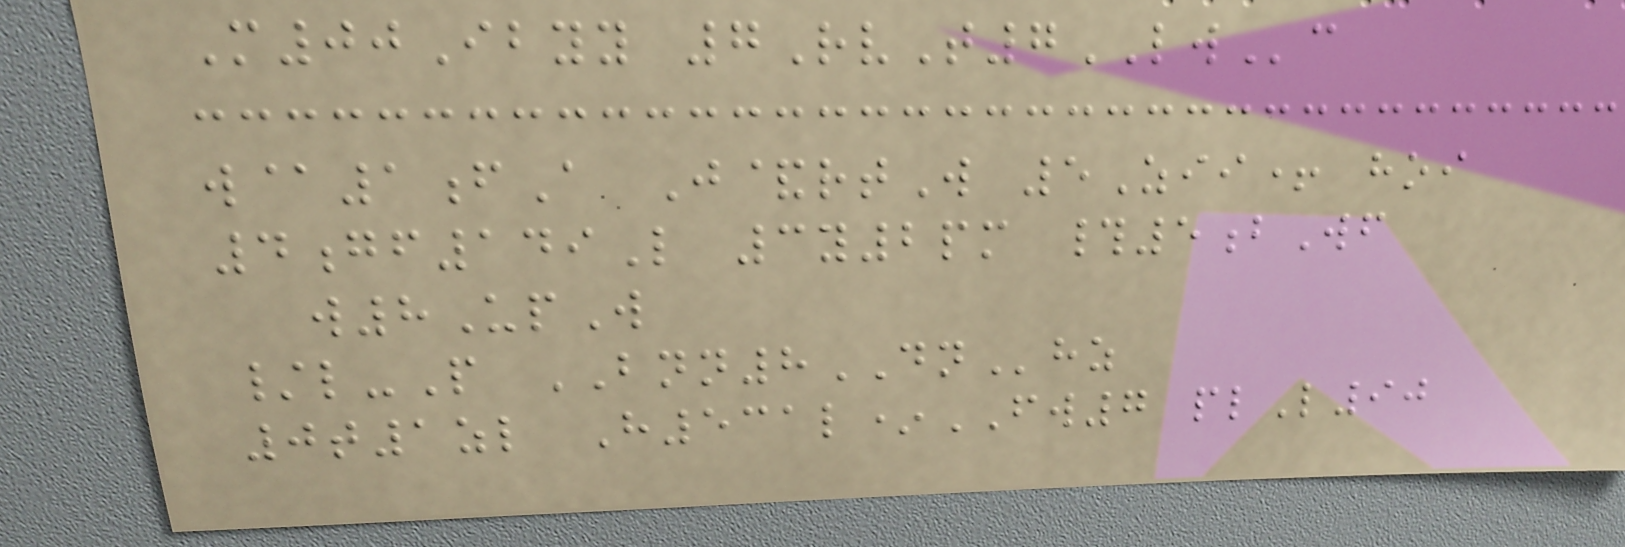M00Ibyy 7RvT7LWc
w@1fA J&rtW 5Zii+ hoi
4gf149L 3y2pm #5bWf
w8UpW
/l-P BNN8DNhz
0t1zl H531l*FW7 plL90
